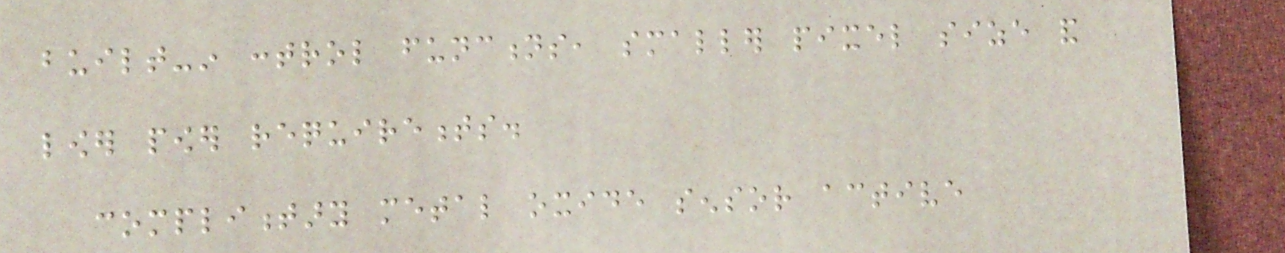built-in control functions, smaller pixel size and
lower power requirements.
complimentary metal oxide sensor active
